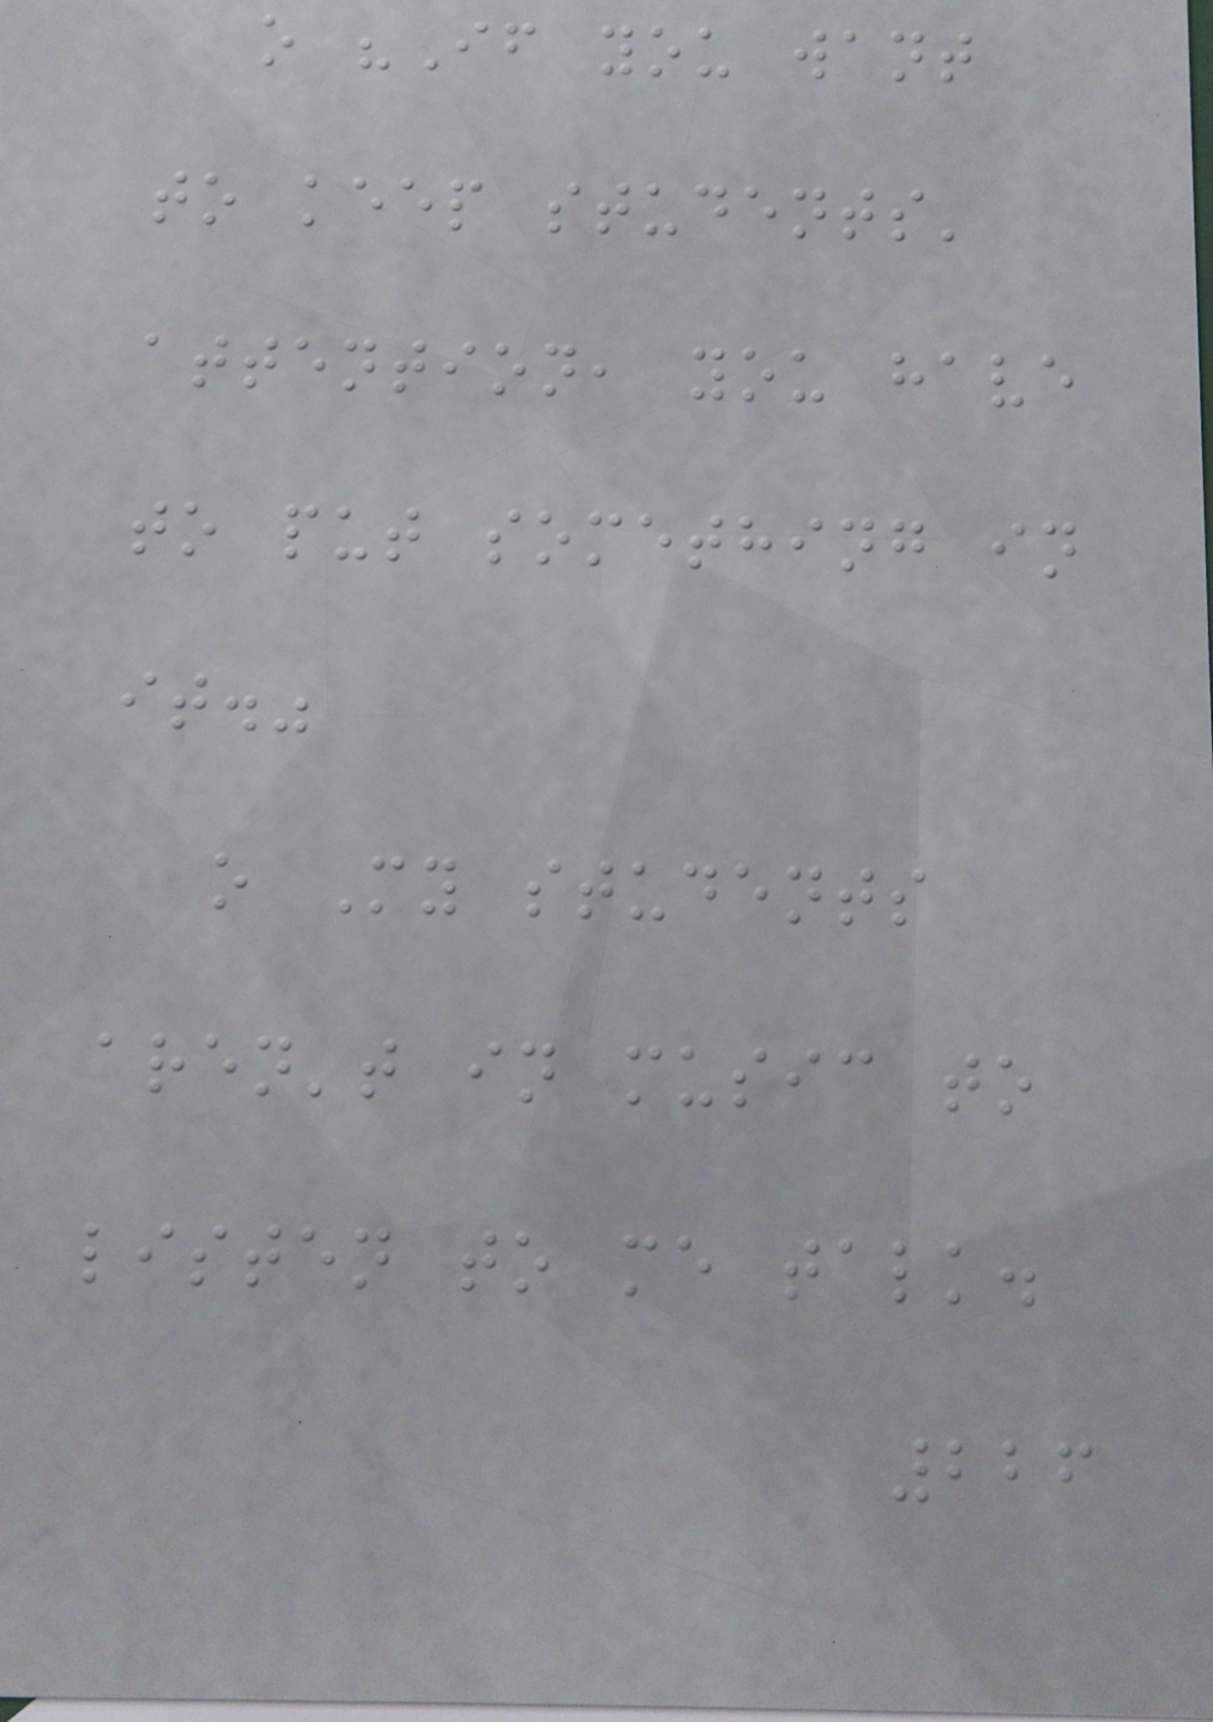o "If you want
to keep students'
attention, you have
to put something in
it."
o My students
aren't in music to
listen to me talk.
226
